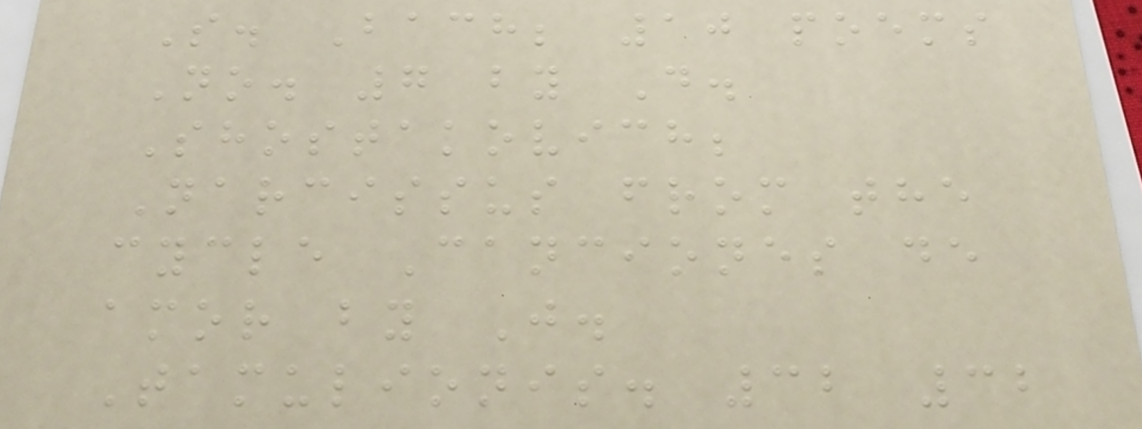S. Bach; 10 poems
No. 7 by D.
Shostakovich;
Narcissus from the
cycle Canciones de
amor by J.
Tamulionis. 32 32
